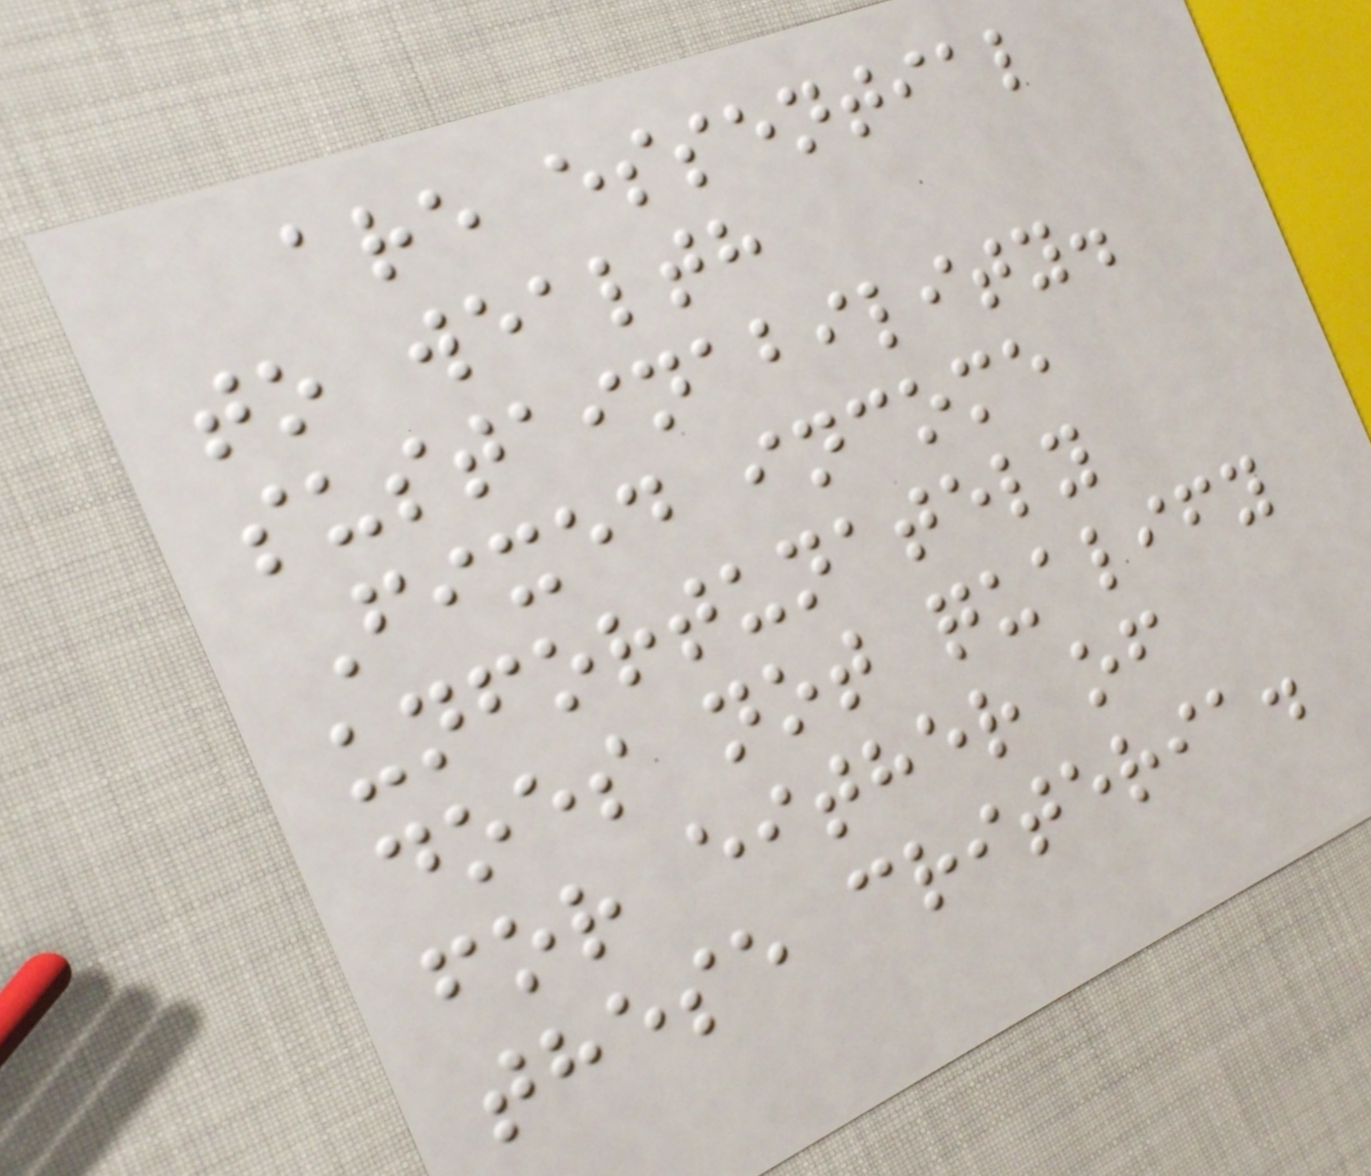are essential
to wealth
sustainability.
Fixed income
unfortunately
does not qualify
for either of
these criteria.
